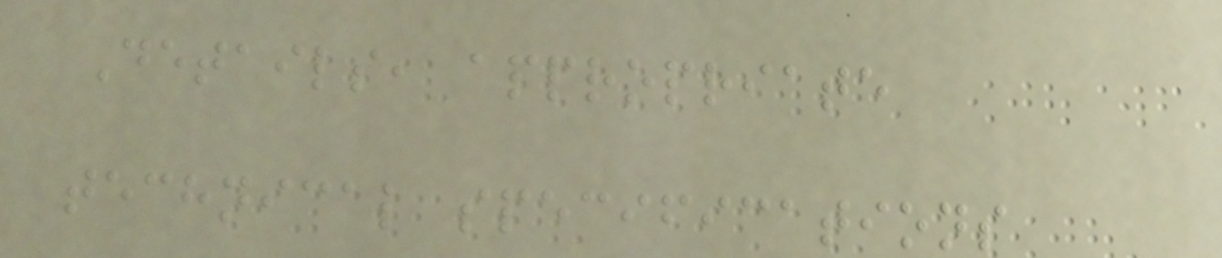Details, appropriate
technical specifications
